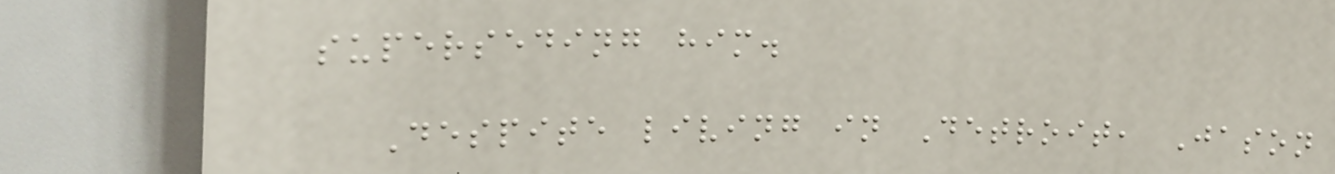superseding him.
Despite living in Detroit, Jason
